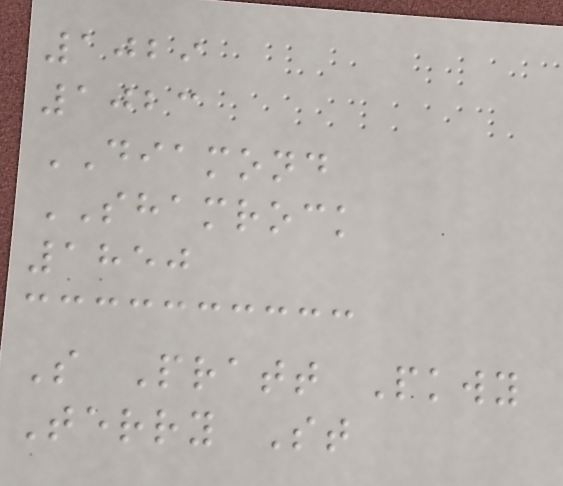1029
1023
DIAMOND
SHAMROCK
1850
S Pratt Pkwy
Terry St
